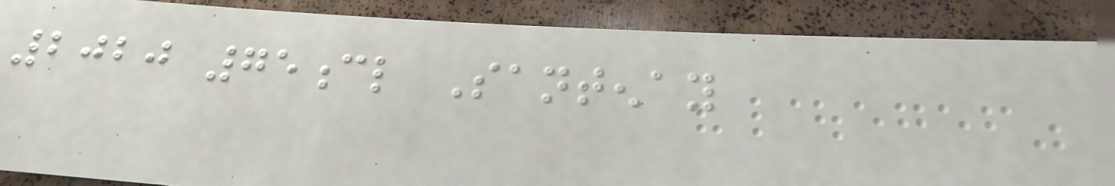2020 75cl Santenay
